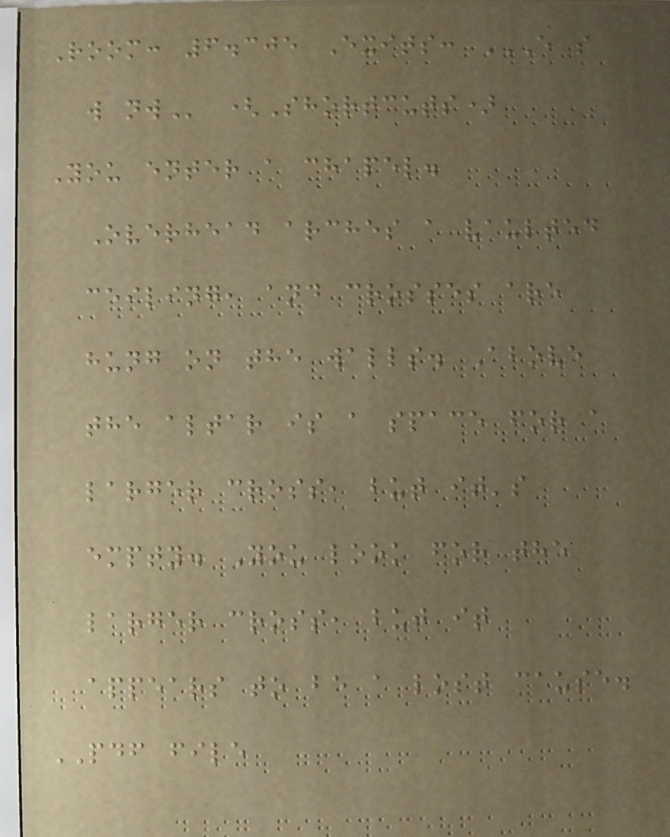Room: 6.305 Exits: E S
W NW (Shortcuts)
You enter a chapel.
Overhead arches a vaulted
ceiling, and crosses are
hung on the walls. Above
the altar is a space for a
larger cross, but it's
empty. You look for the
larger cross, but it
appears to be a lost cause.
PDF file
